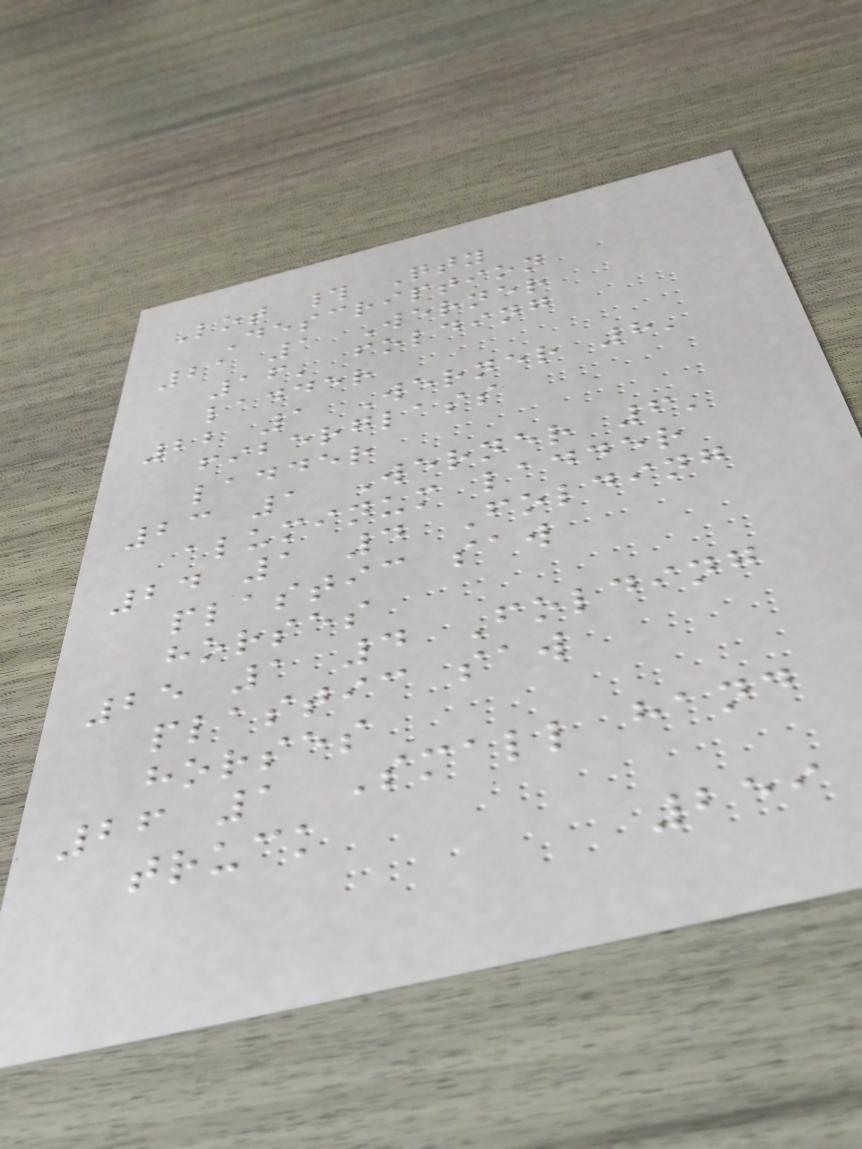Lot # Qty
Description
21 1 Werner
16' folding
ladder
22 1 Werner 8'
fiberglass
ladder
23 1 Werner 6'
aluminum ladder
24 1 4 Folding
plastic saw
horses
25 1 4 Folding
plastic saw
horses
26 1 Small hand
truck
259
